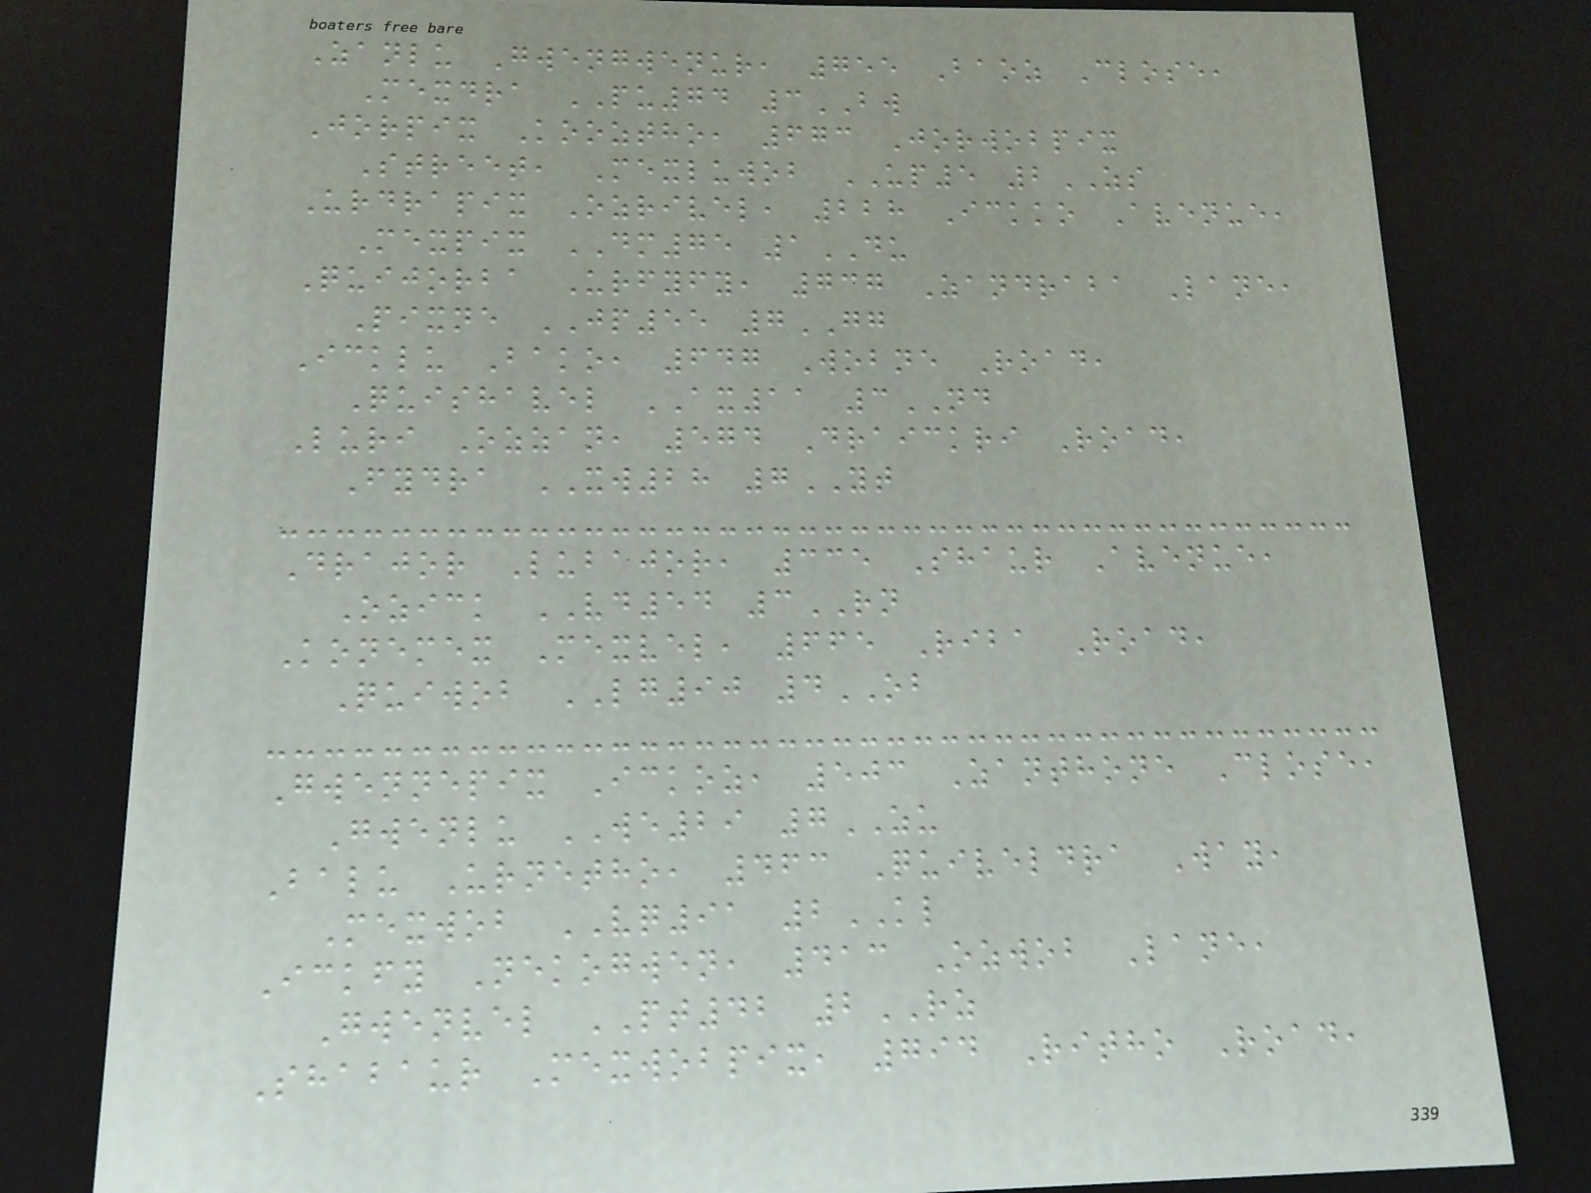Zanlu Gwengwenur, 755 Baoz Close,
Mexdra PU74 3BW
Jorpix Kooztho, 673 Jorwobpix
Street, Mexluwob UP5 2ZS
Urdrapix Ozrivel, 228 Ickko Avenue,
Mexpix DM75 1DU
Quijorba Urfyfy, 737 Zandraba Lane,
Pixne JP55 7GG
Icklu Bako, 647 Wobne Road,
Quishavel AX11 3ND
Luri Ozzan, 574 Draickri Road,
Fydra XW28 7YT
Drajor Lubajor, 335 Shaur Avenue,
Ozick VD54 3RN
Konemex Mexvel, 665 Riba Road,
Quiwob LG90 4OB
Gwennepix Ickoz, 503 Zanthone Close,
Gwenlu WE29 7ZU
Balu Urnetho, 463 Quiveldra Way,
Mexwob VQ91 2KL
Ickfy Nekogwen, 413 Ozwob Lane,
Gwenvel PT42 2RZ
Shabaur Mexwobpix, 794 Ritho Road,
